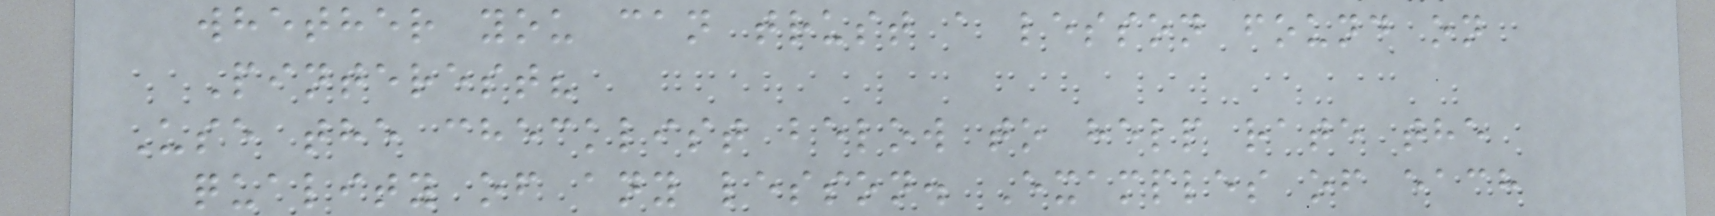whether you can trust a lesson found on
Pinterest?
Use the checklist below to help rate the
quality of any lesson. Examples of each
